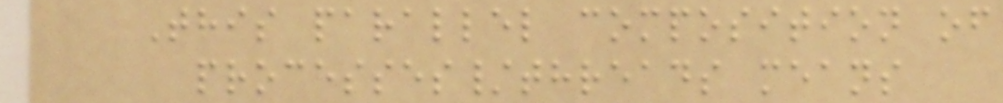This parallel composition of
processes/threads means
